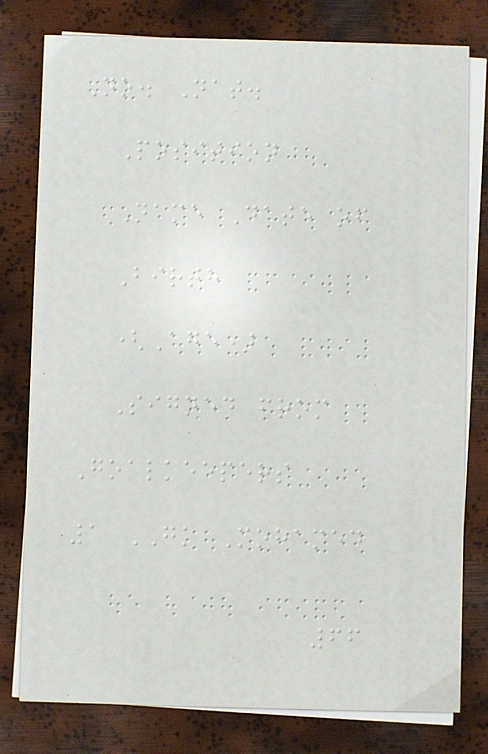No. Nat.
Position
Name Date of
Birth
(Age)
Signed from
Goalkeepers
1 GK Mohamed
66
